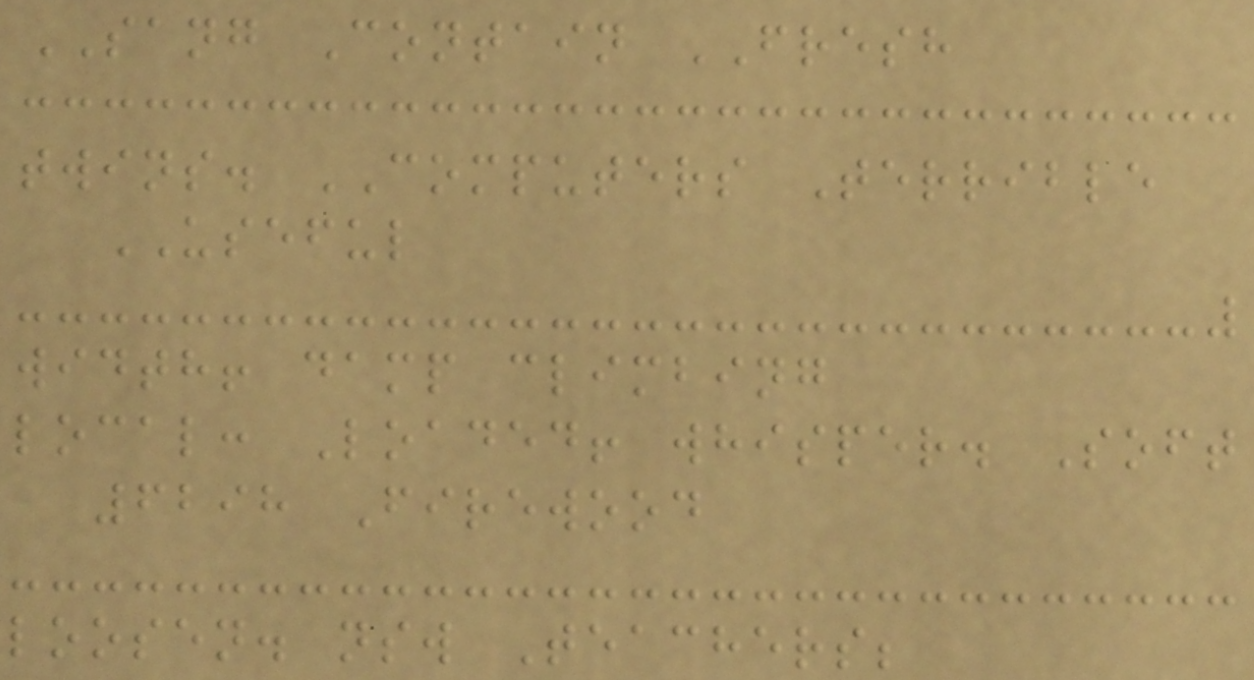SANG Contain FRESH
twins. COMPUTERS Terrible
USEFUL
width! damp climbing
local: Loaded! whisper. Soft
6298 Firewood
loosen. nsw Teachers;
